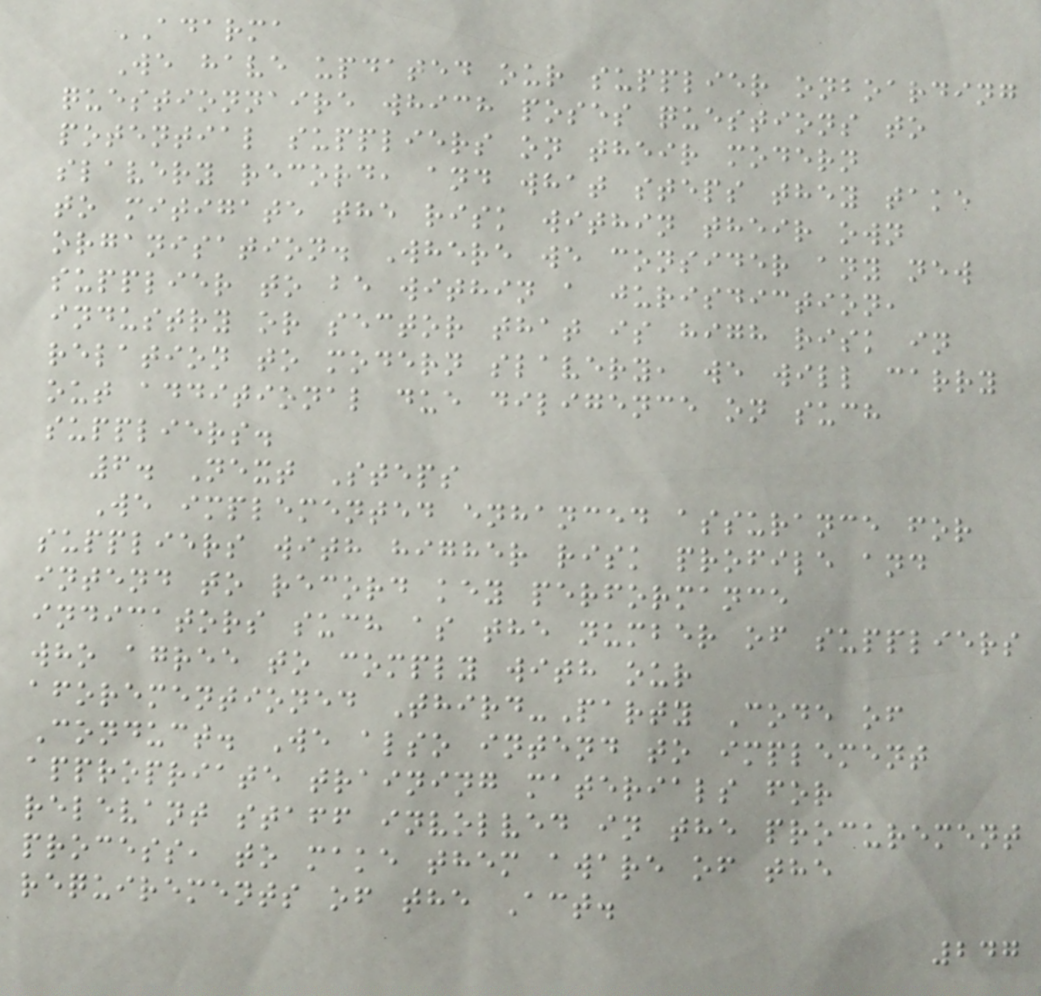ADARMA
We have updated our supplier onboarding
questionnaire which poses questions to
potential suppliers on their modern
slavery record, and what steps they take
to mitigate the risk within their own
organisation. Where we consider any new
supplier to be within a jurisdiction,
industry or sector that is high risk in
relation to modern slavery, we will carry
out additional due diligence on such
suppliers.
6. Next Steps
We implemented enhanced assurance for
suppliers with higher risk profile and
intend to record key performance
indicators such as the number of suppliers
who agree to comply with our
aforementioned Third-Party Code of
Conduct. We also intend to implement
appropriate training materials for
relevant staff involved in the procurement
process, to make them aware of the
requirements of the Act.
247
